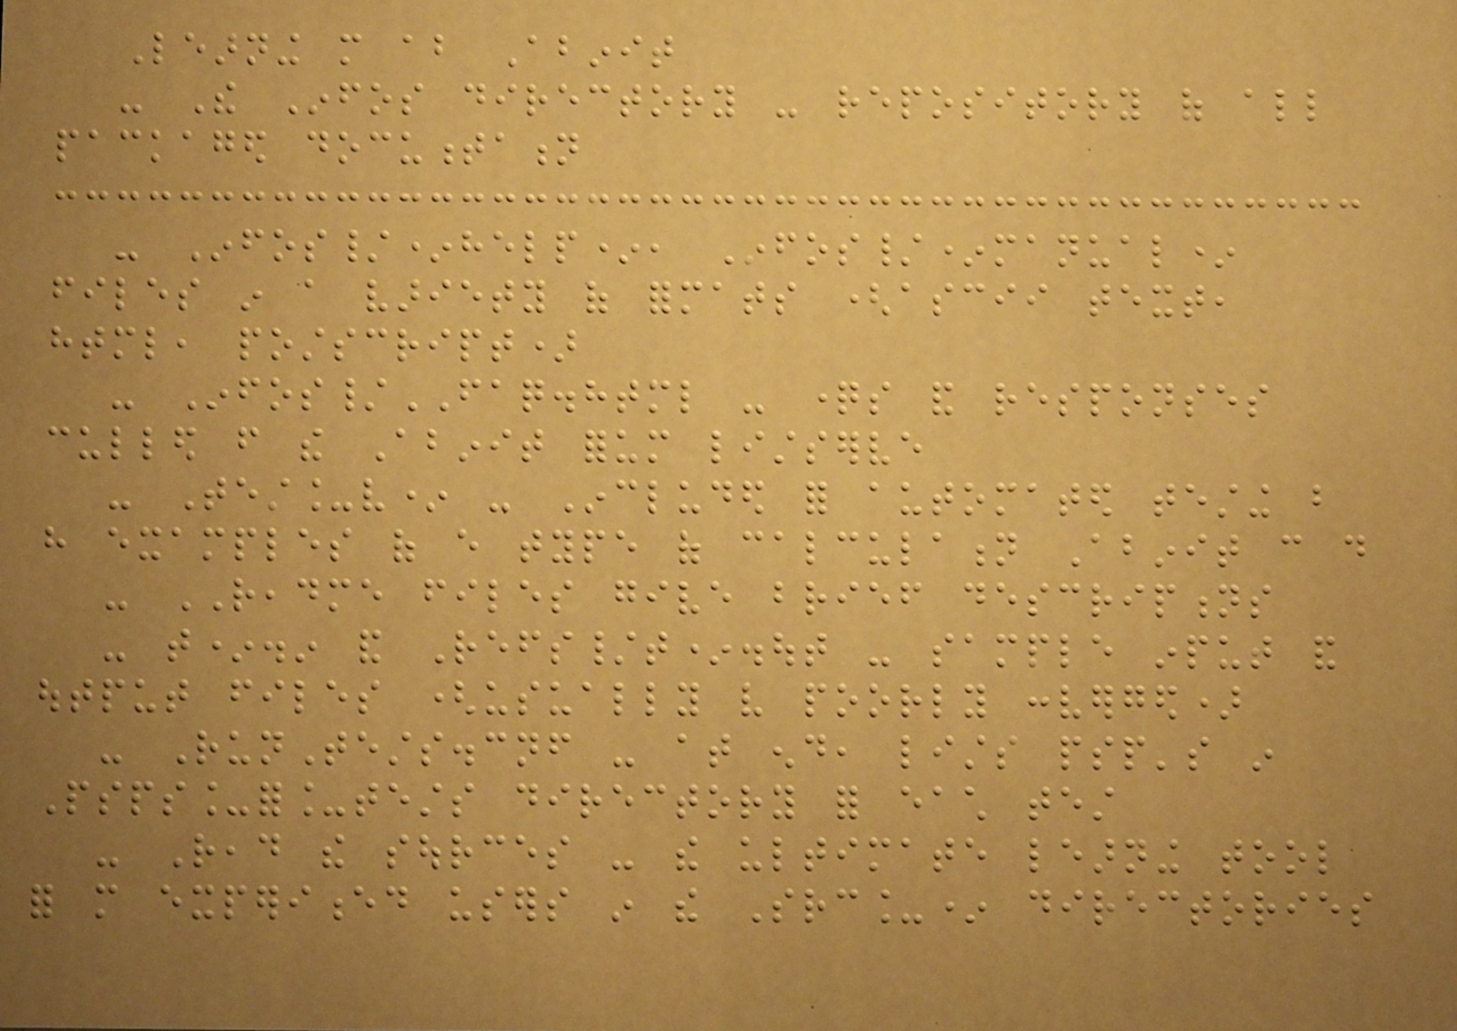Learning more about Abinit
- The Infos directory - repository of all
packaged documentation
- Infos/*help*, Infos/*manual*
files in a variety of formats (ascii text,
html, postscript)
- Infos/FAQ.html - questions and responses
culled from the Abinit forum listserve
- Test_v* - Included for automated testing but
have examples of every type of calculation Abinit can do
- README files give brief descriptions
- t*.in and Refs/t*.out - sample input and
output files (usually very poorly converged)
- RunTests.cnf - at end, lists psp's in
Psps_for_tests directory for each test
- Read the sources - the ultimate learning tool
for more experienced users in the Src_* directories
